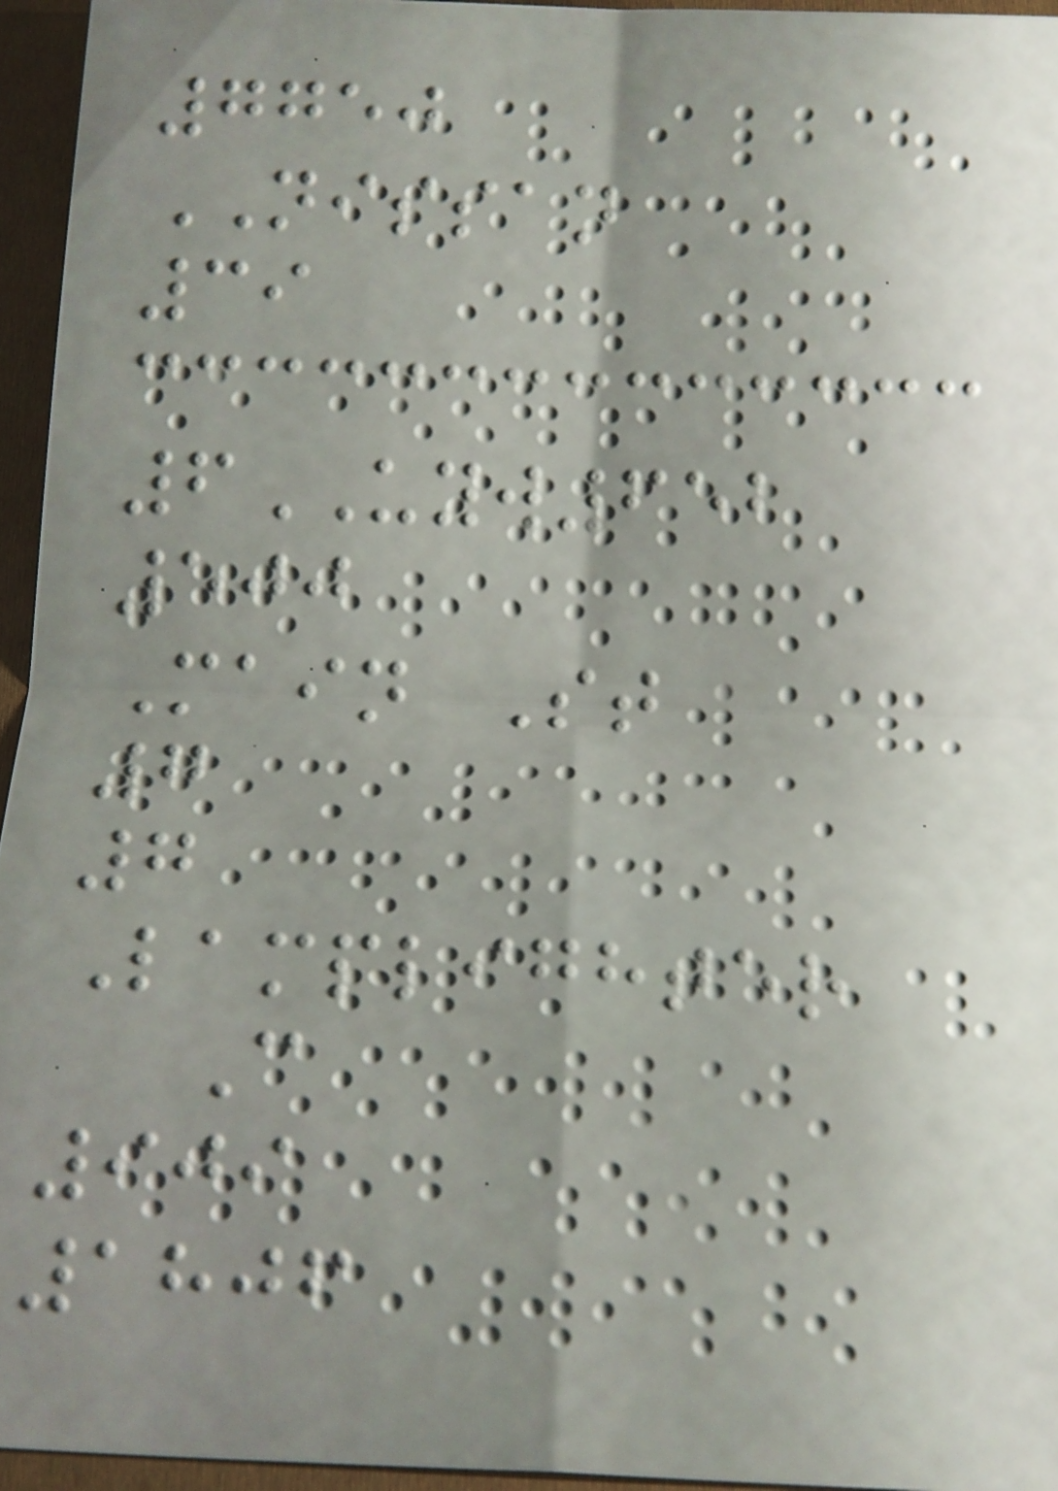7750
NISSAN
39
6UYW652
500
Main St
7
7
Lamplighter
C
909
1806
